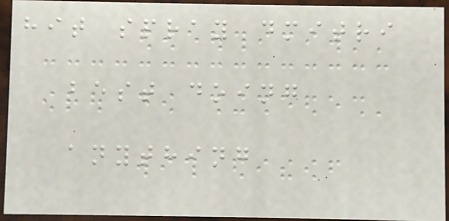hit spray dmitri
best doing
anything
